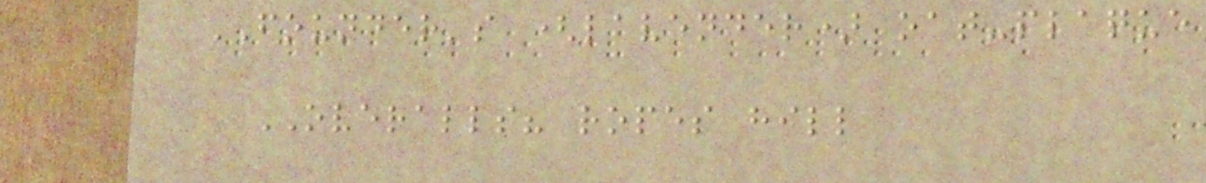FOUNDER's (lavender) oat-plaque
OVERALLS? ropes hill
